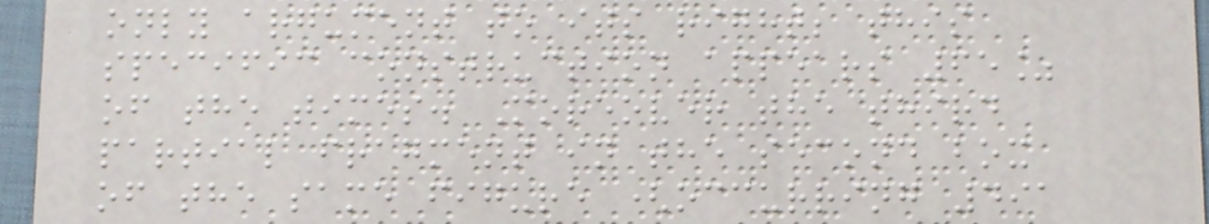only argument to its right; this
specific construction appears 65%
of the times. Moreover the third
partial fragment in the second box
of the same figure (occurring 491
